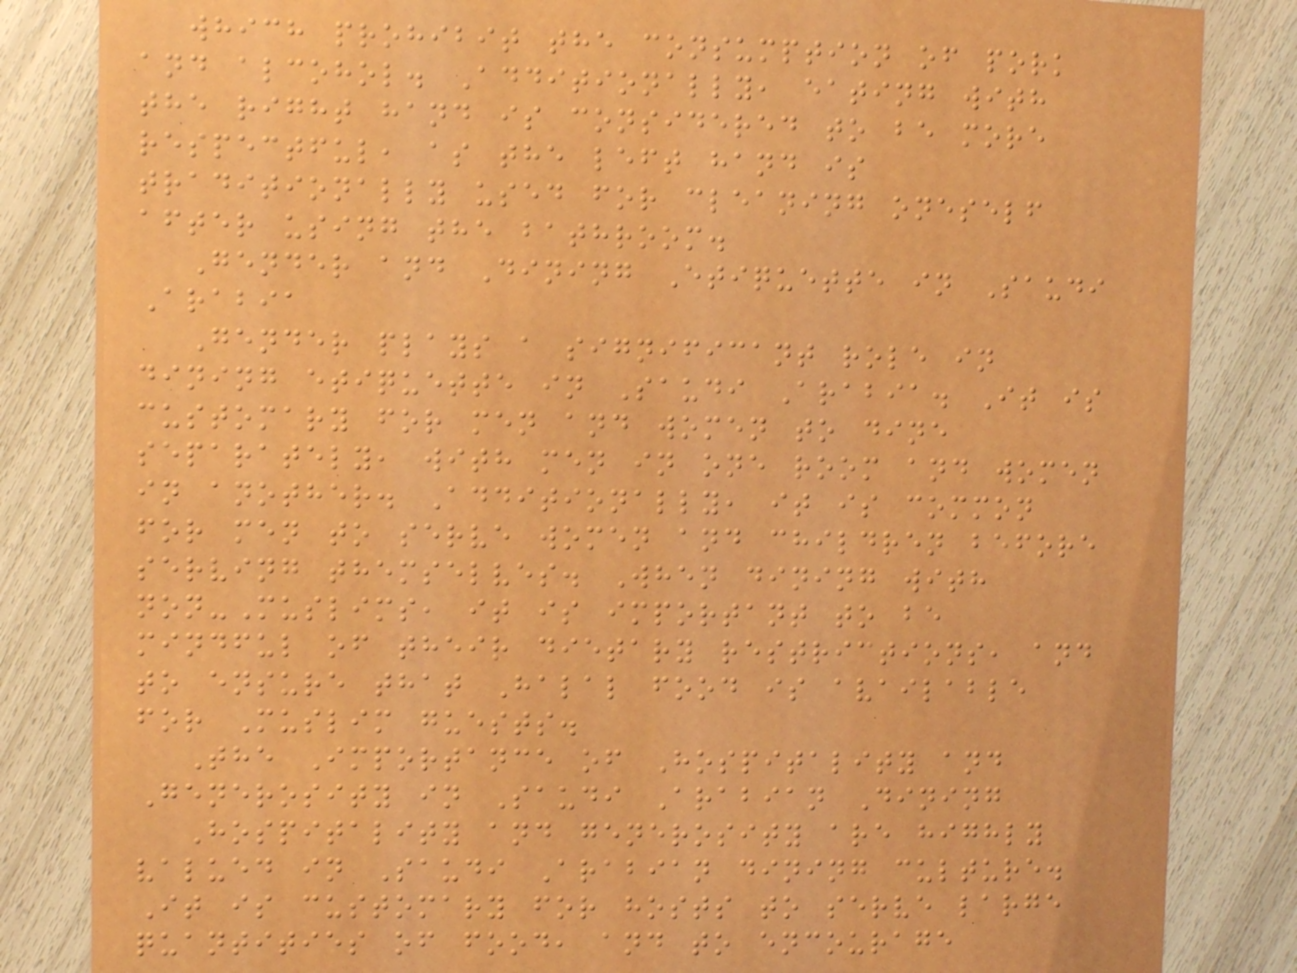which prohibit the consumption of pork
and alcohol. Additionally, eating with
the right hand is considered to be more
respectful, as the left hand is
traditionally used for cleaning oneself
after using the bathroom.
Gender and Dining Etiquette in Saudi
Arabia
Gender plays a significant role in
dining etiquette in Saudi Arabia. It is
customary for men and women to dine
separately, with men in one room and women
in another. Additionally, it is common
for men to serve women and children before
serving themselves. When dining with
non-Muslims, it is important to be
mindful of their dietary restrictions, and
to ensure that Halal food is available
for Muslim guests.
The Importance of Hospitality and
Generosity in Saudi Arabian Dining
Hospitality and generosity are highly
valued in Saudi Arabian dining culture.
It is customary for hosts to serve large
quantities of food, and to encourage
